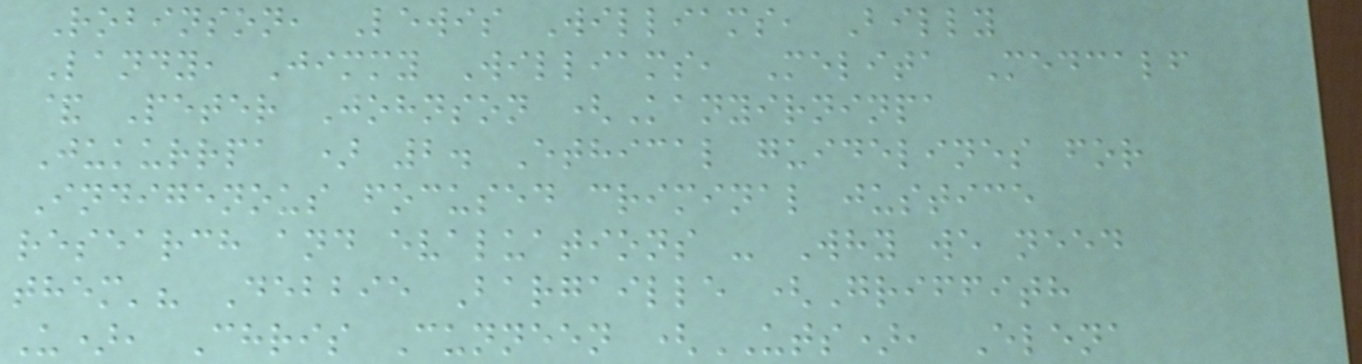Robinson, Lewis Williams, Billy
Landy, Jimmy Williams, Melita Medcalf
& Peter Johnson (Kanyirninpa
Jukurrpa ) 2. Ethical guidelines for
Indigenous focused criminal justice
research and evaluations - Why we need
them'? Debbie Bargaille (Griffith
U), Chris Cunneen (UTS), Elena
